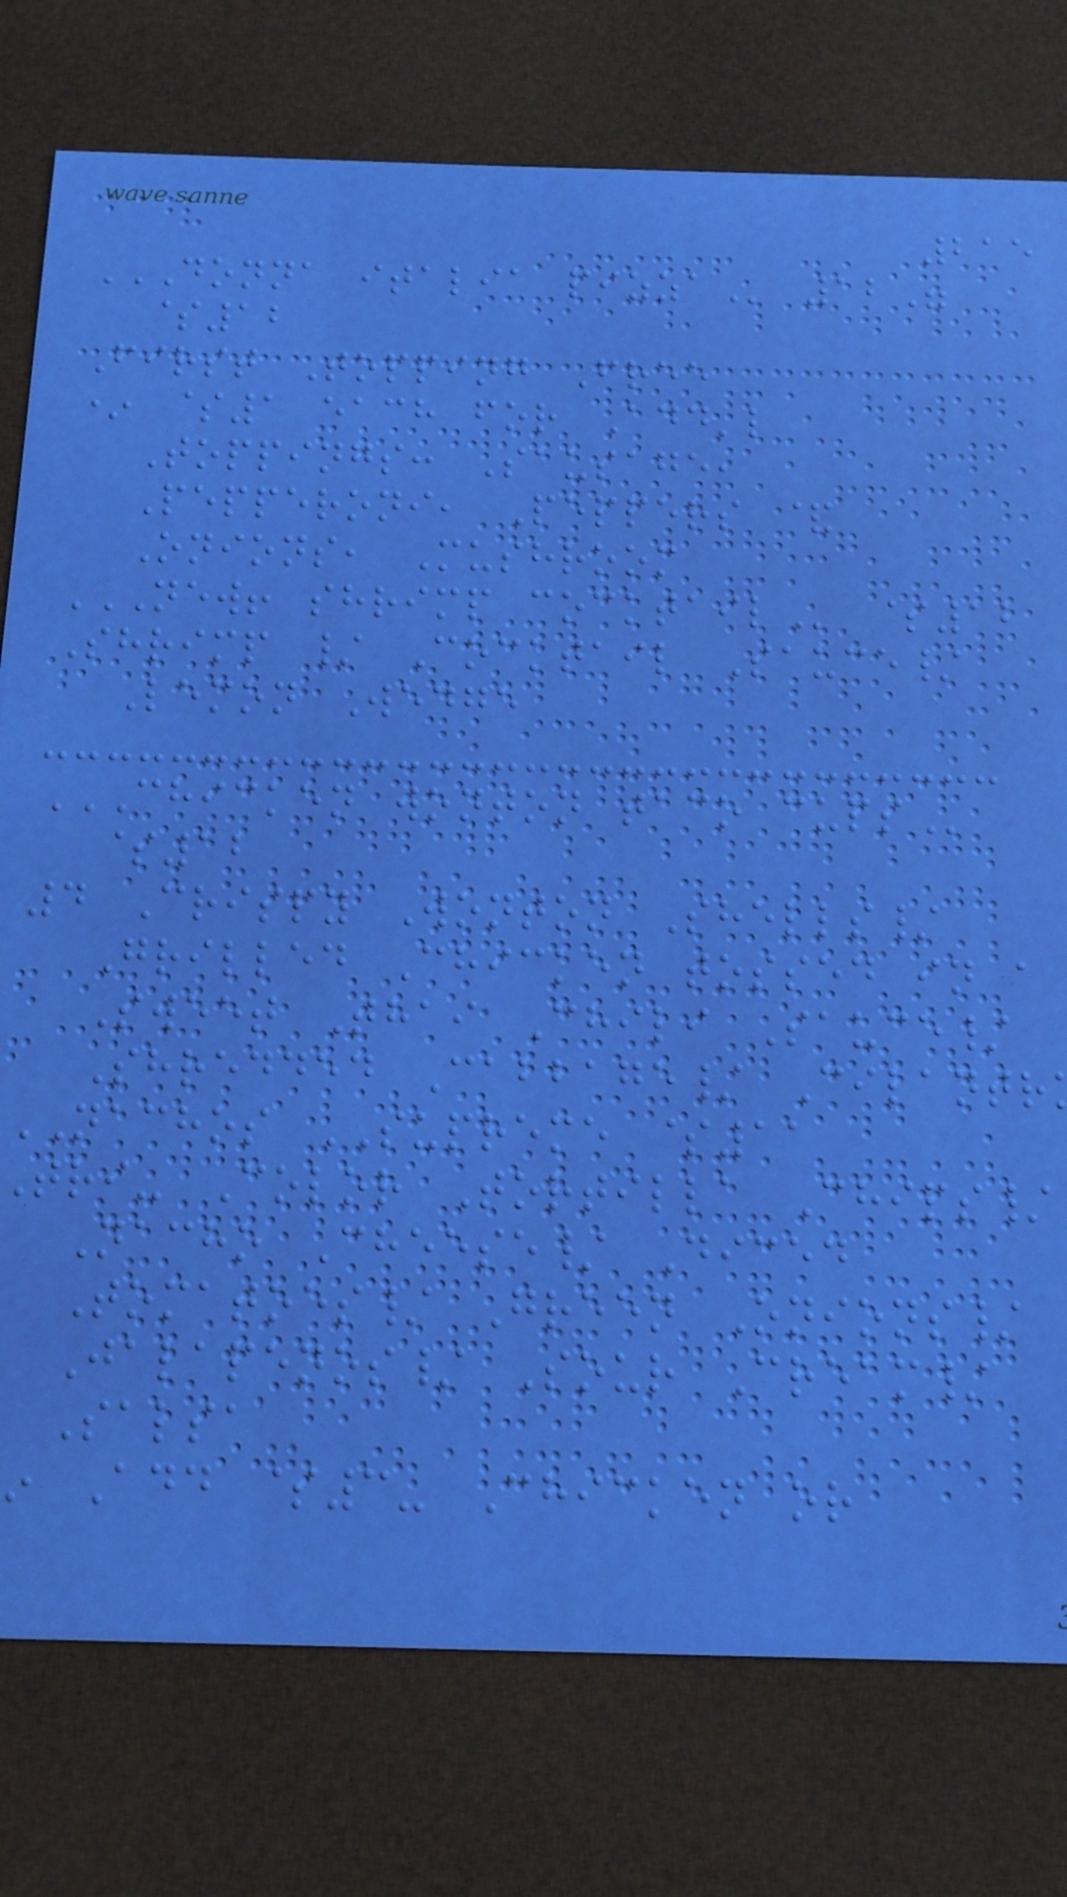215
DONNA ITALIA PIZZA 12"
$12
First Topping Free
* $1 each for Add'l
Toppings: Sausage,
Pepperoni, Peppers &
Onions, Mushroom
NEW! SHRIMP COCKTAIL $12
Shrimp / Cocktail Sauce/
Lemon Wedge
CHICKEN WONTON TACO CUPS
$12
4 Crispy Wonton Shells/
Grilled Chicken tossed in a
Sweet Thai Chili Sauce/
Shredded Cabbage/ Cilantr
NACHOS SUPREME $11
tri- Color Tortilla Chips/
Nacho Cheese/ Diced
Tomatoes/ Green Onions/
Jalapenos/ Sour Cream/
Salsa
Add $3- Chicken or
